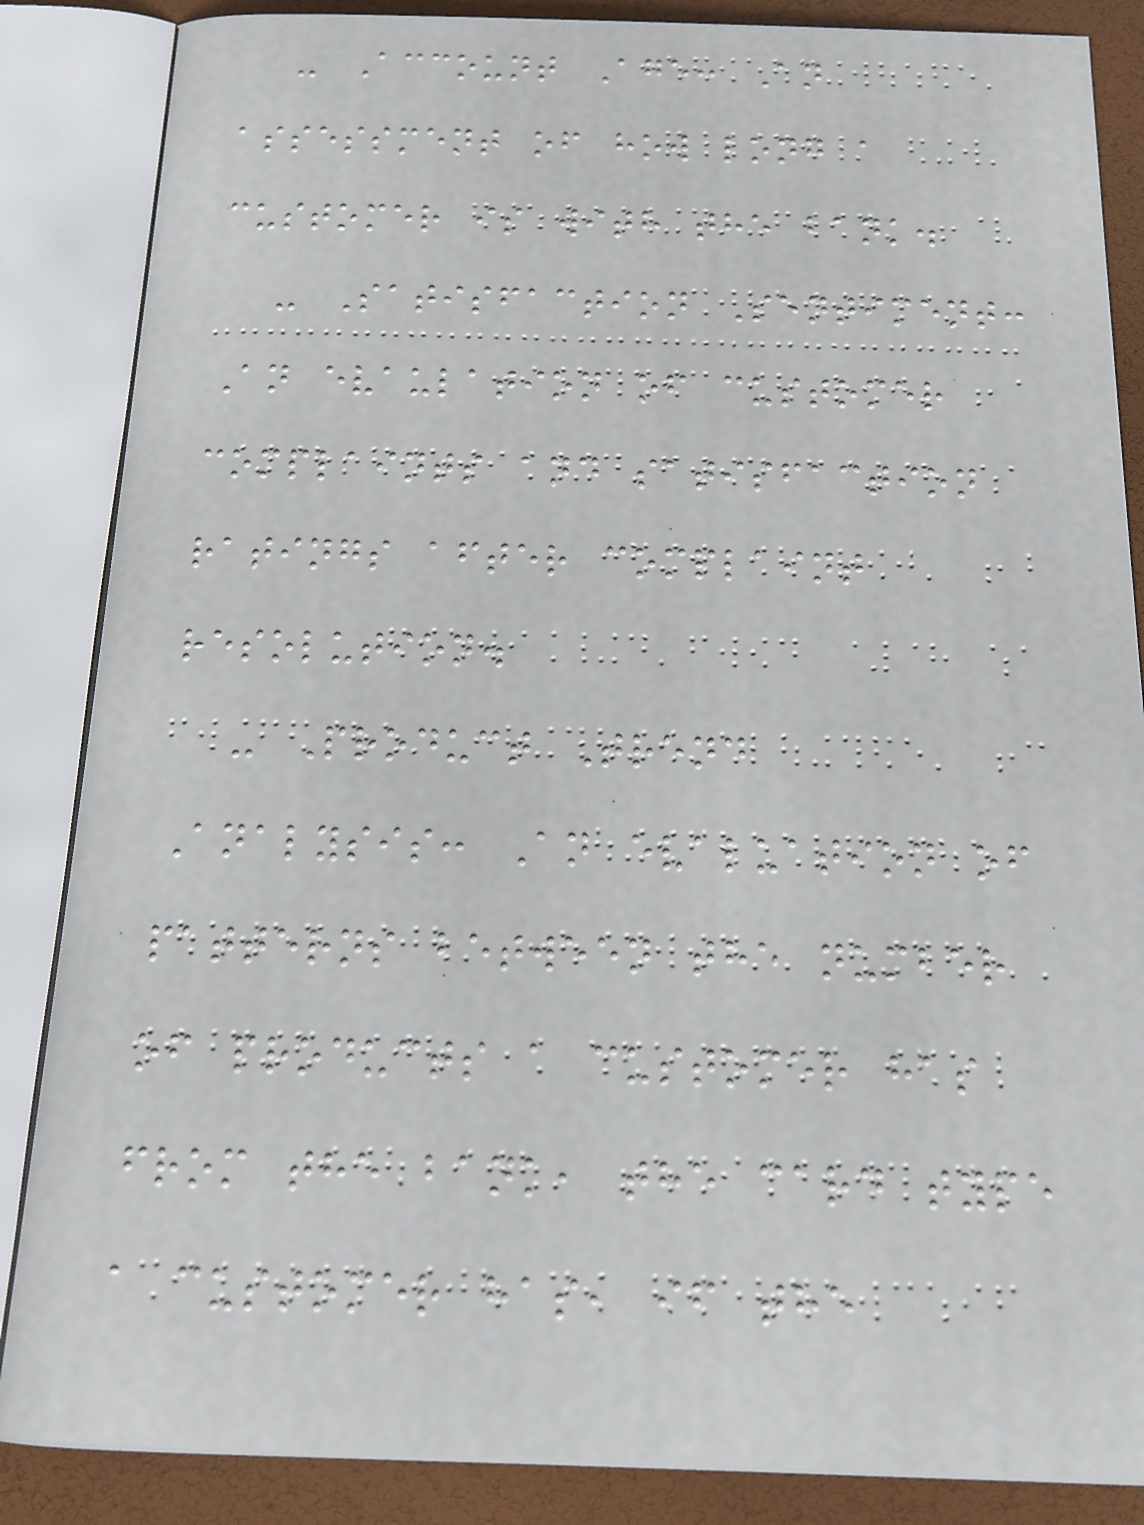- Account Age: An
assessment of how long a
customer is with the bank.
- Satisfaction Sentiment:
An evaulation of customer
complaints and satisfaction
ratings after complaint
resolution.
- Product Trend
Analysis: An evaluation of
patterns between the number
of products a customer has
from the bank, the card type
a customer has, if the
